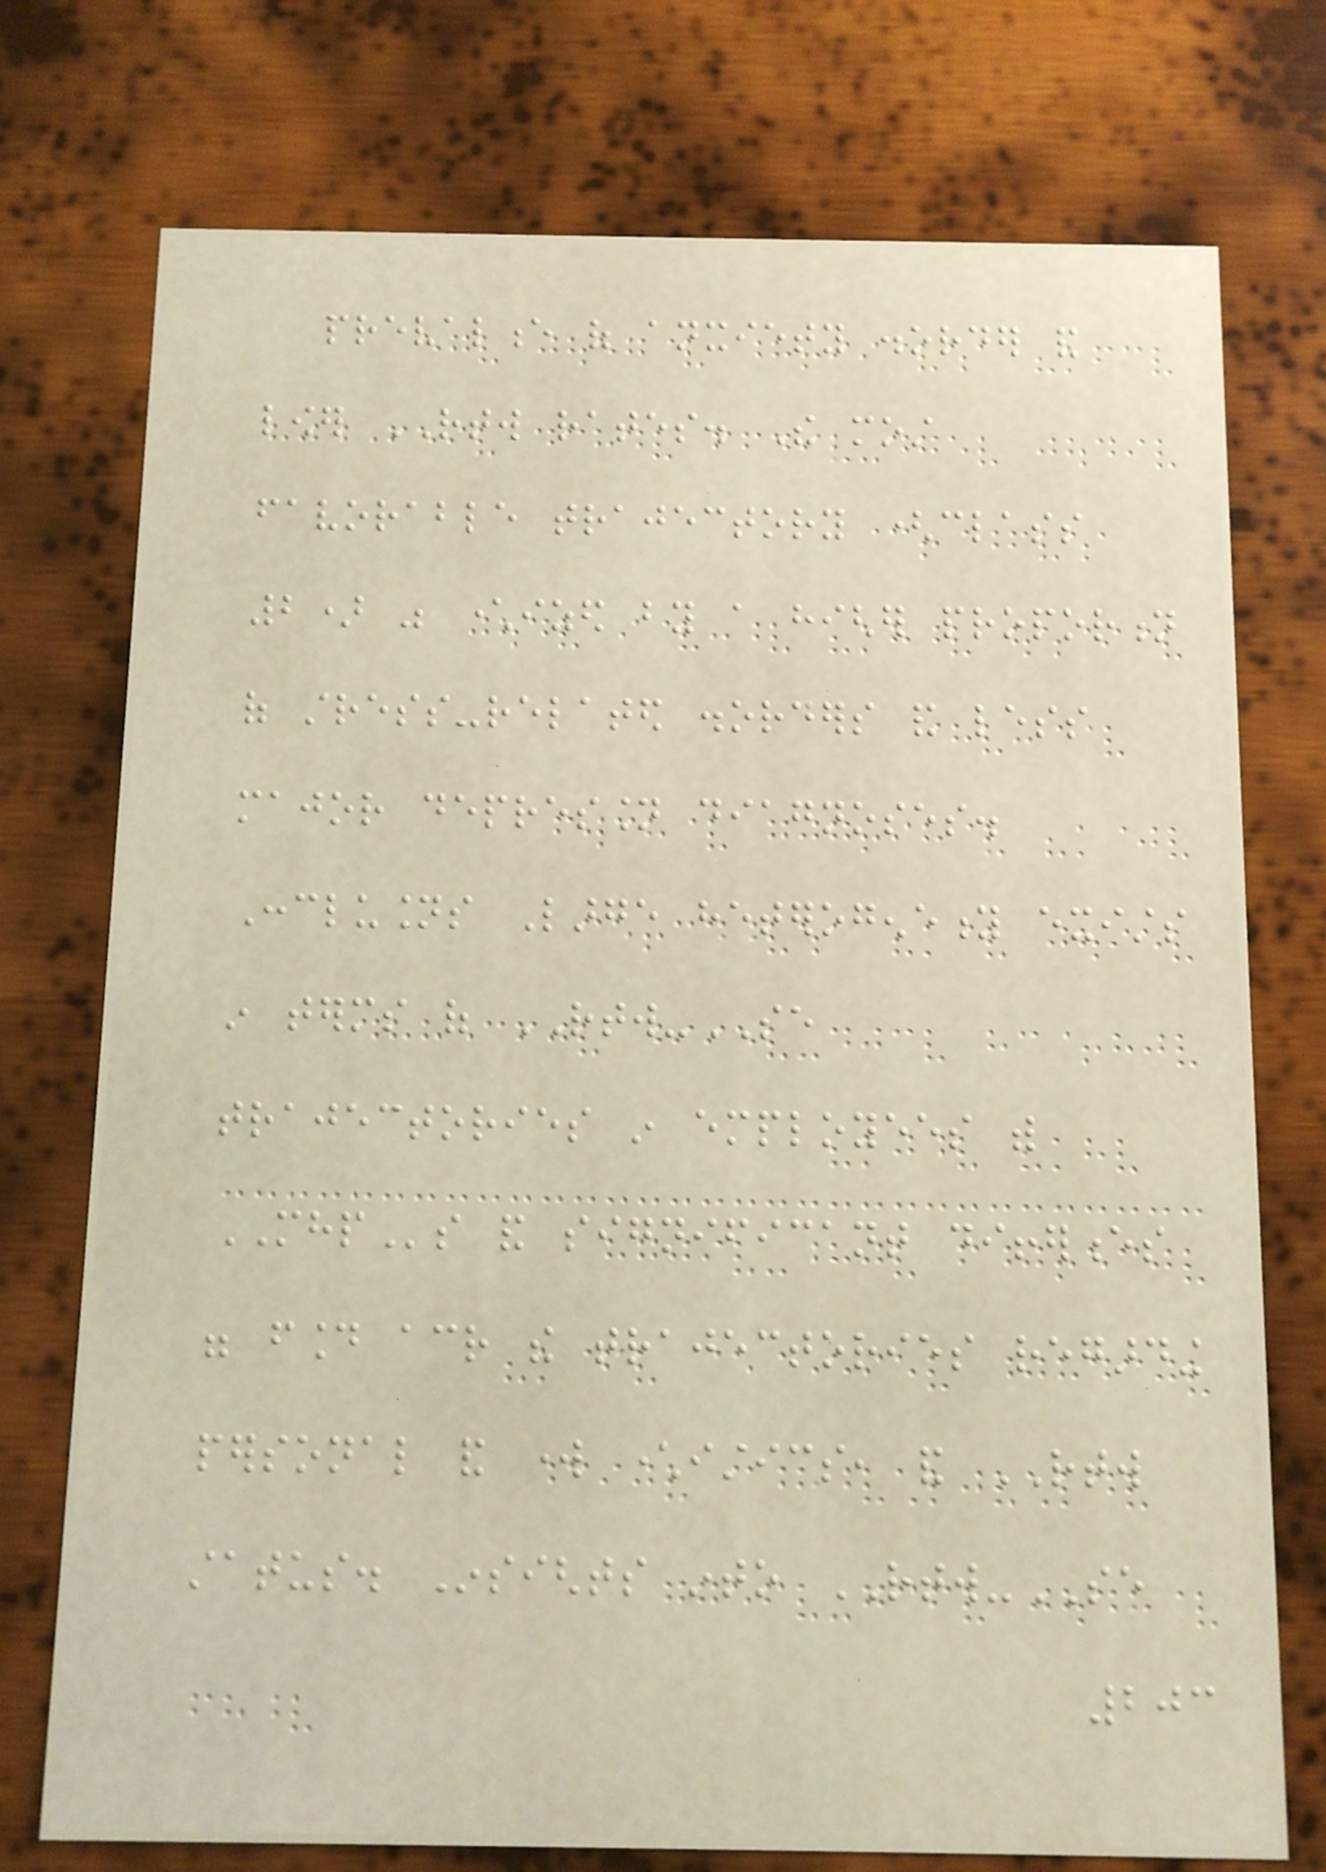prevalence of anxiety disorder and
lower RTW rates. The most
favorable trajectory (class
2) was characterized by a higher proportion
of stress-related disorders and less
major depression diagnoses.
Conclusions Large heterogeneity exists
in terms of RTW-SE
trajectories in employees with
MHPs and significant differences
were found across the trajectories regarding
personal and work characteristics, and RTW
status. Insights into RTW-SE
203
